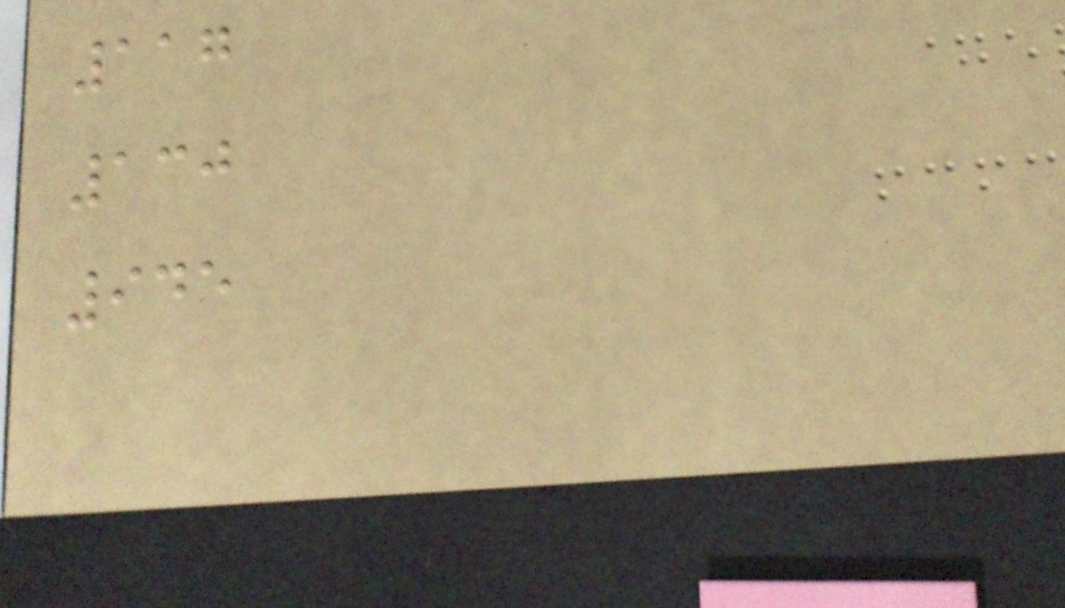117
130
945
